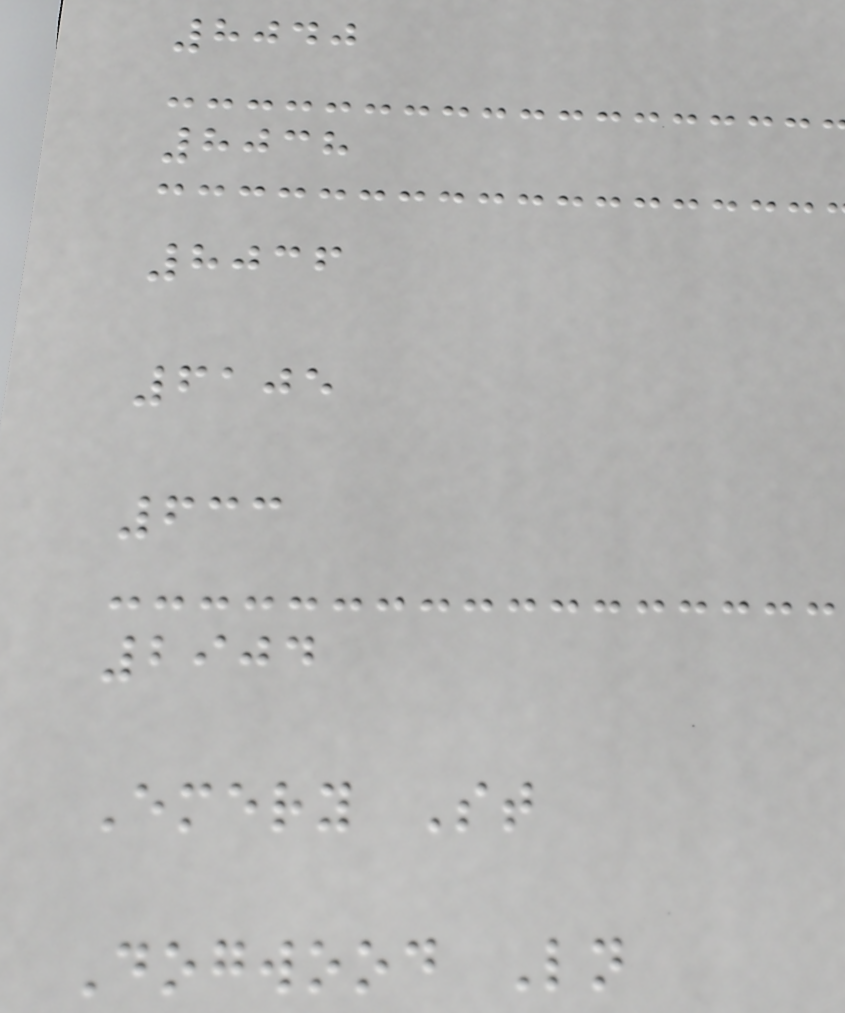8040
8038
8036
6105
633
2904
Emery St
Dogwood Ln
